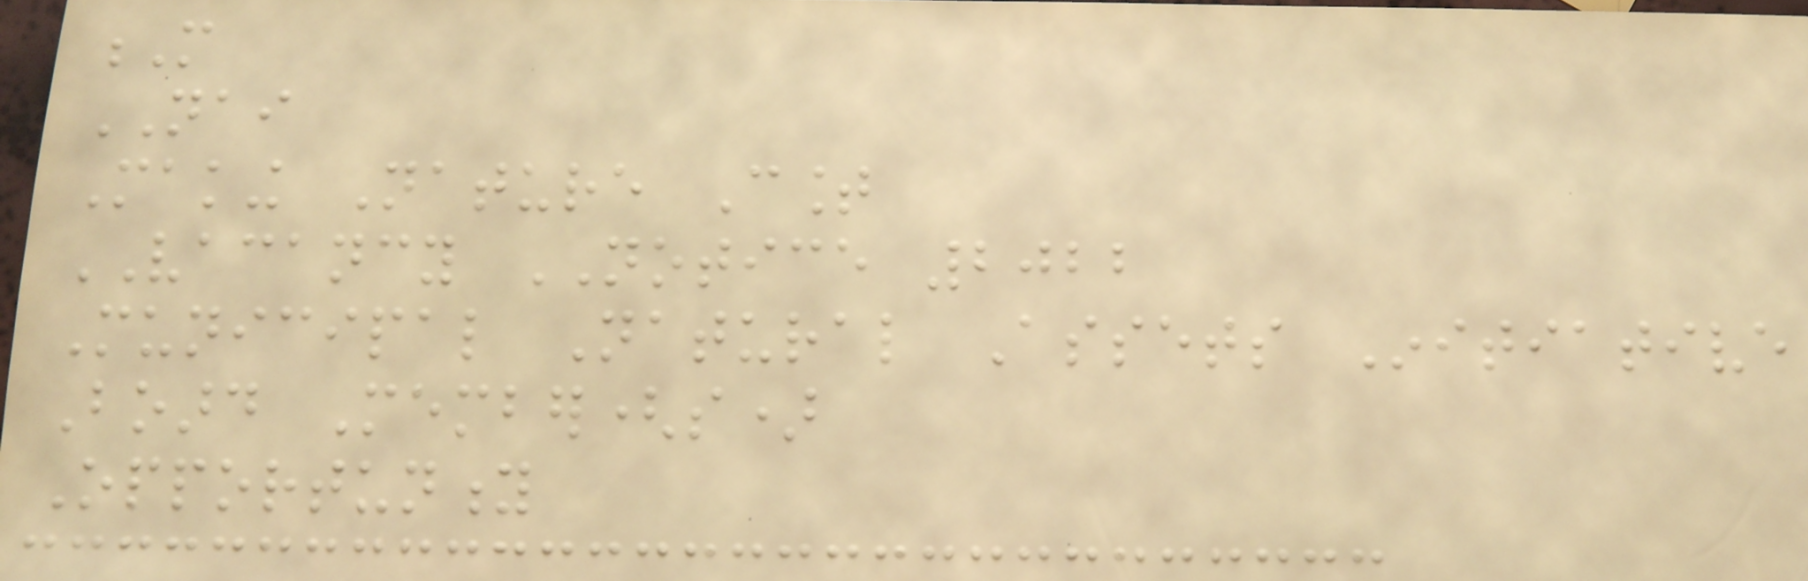M
NAI
Making Nature Count
VACANCY NOTICE 2022
Municipal Natural Assets Initiative
Board Member(s)
Opportunity
